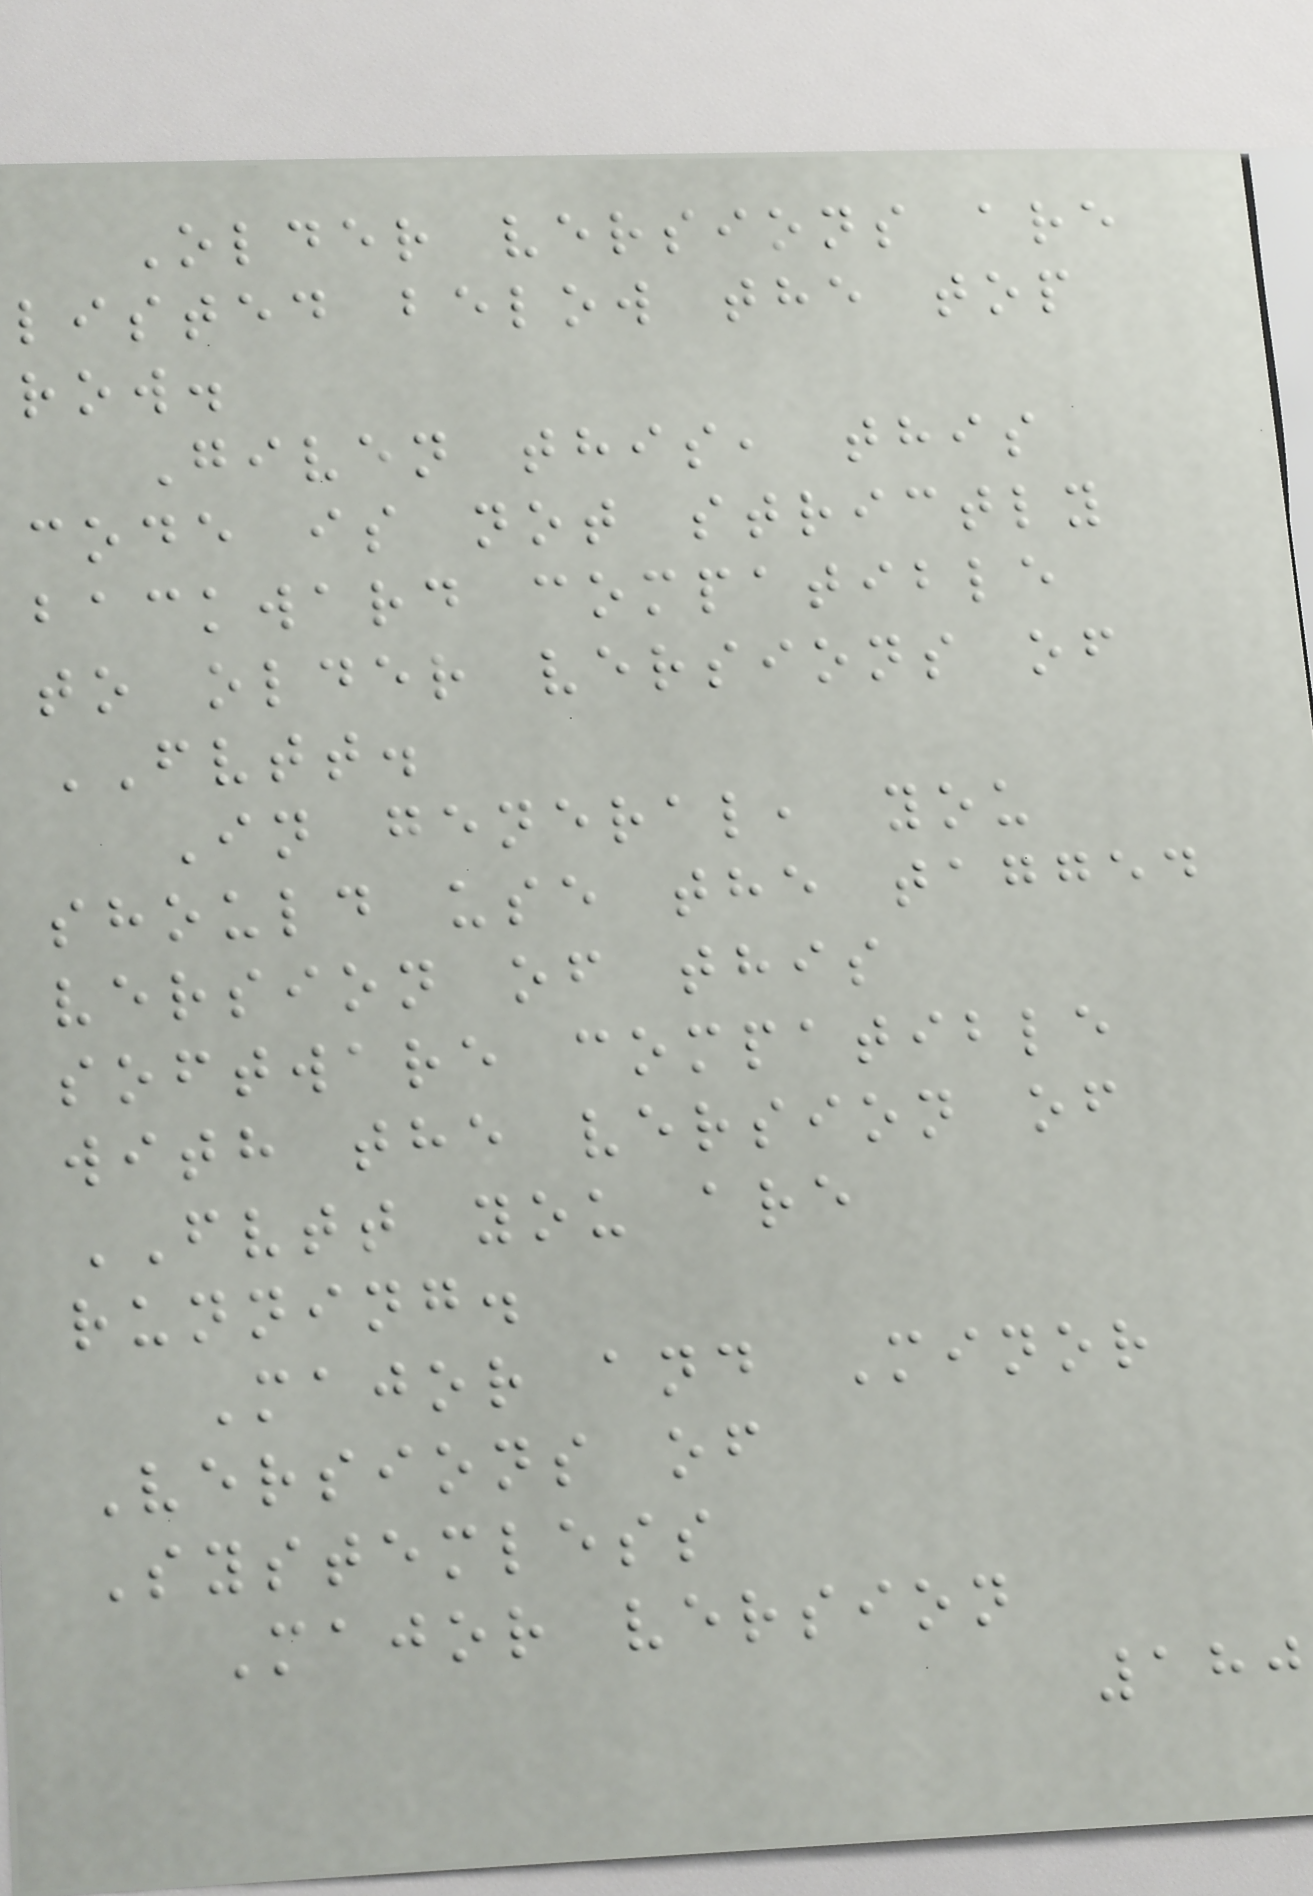Older versions are
listed below the top
row.
Given this, this
code is not strictly
backward compatible
to older versions of
FVTT.
In general, you
should use the tagged
version of this
software compatible
with the version of
FVTT you are
running.
Major and Minor
Versions of
Systemless
Major version
180
